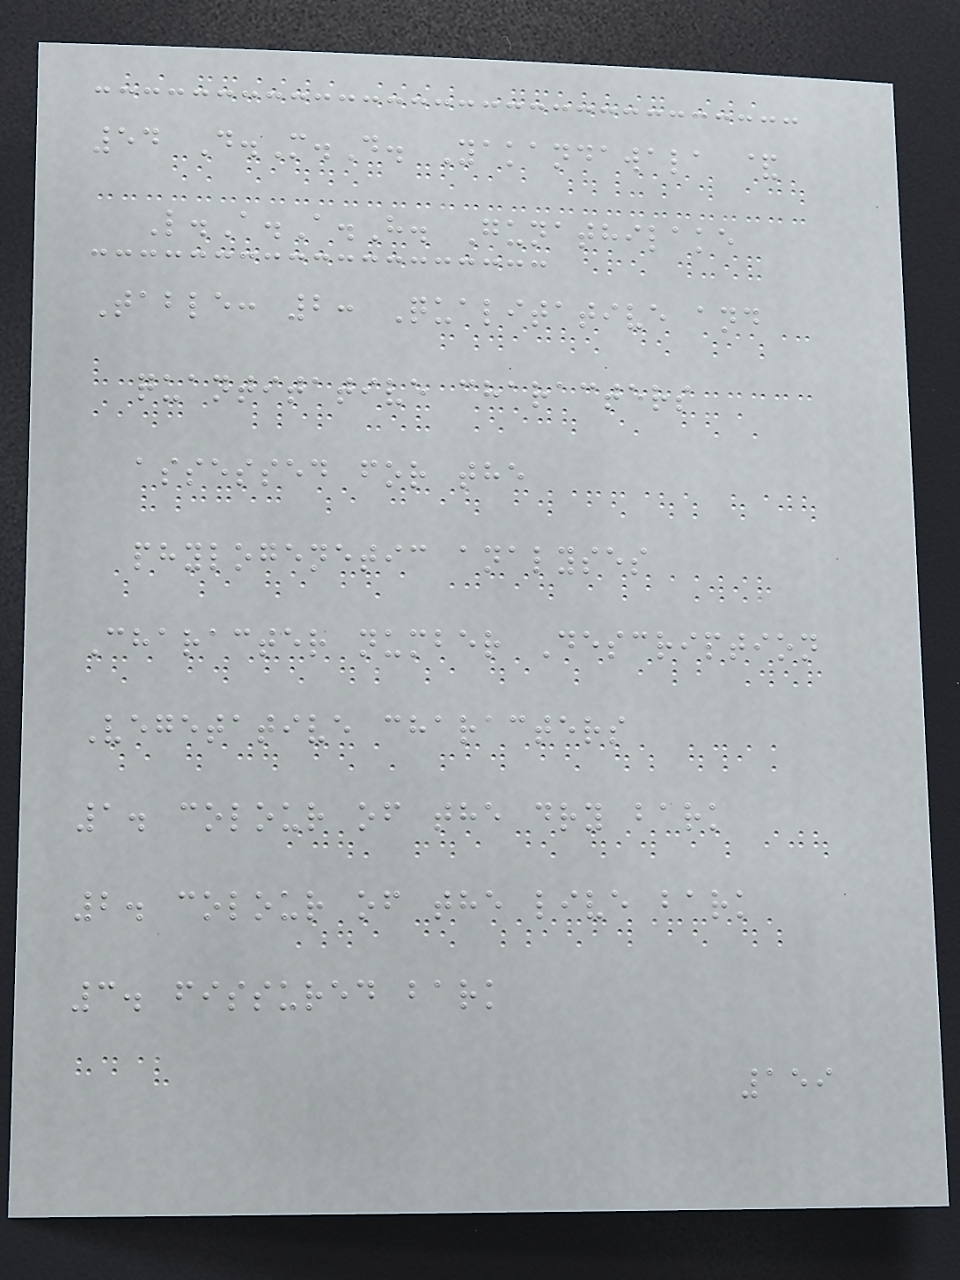54 D.M.D. Yakandawala &
L.A.A.H. Gunathilake
Table: 2: Qualitative and
quantitative characters
assessed for the
phylogenetic analyses
Character number Description
Vegetative characters
1. colour of the dry bark
2. colour of the live bark
3. fissured bark
159
